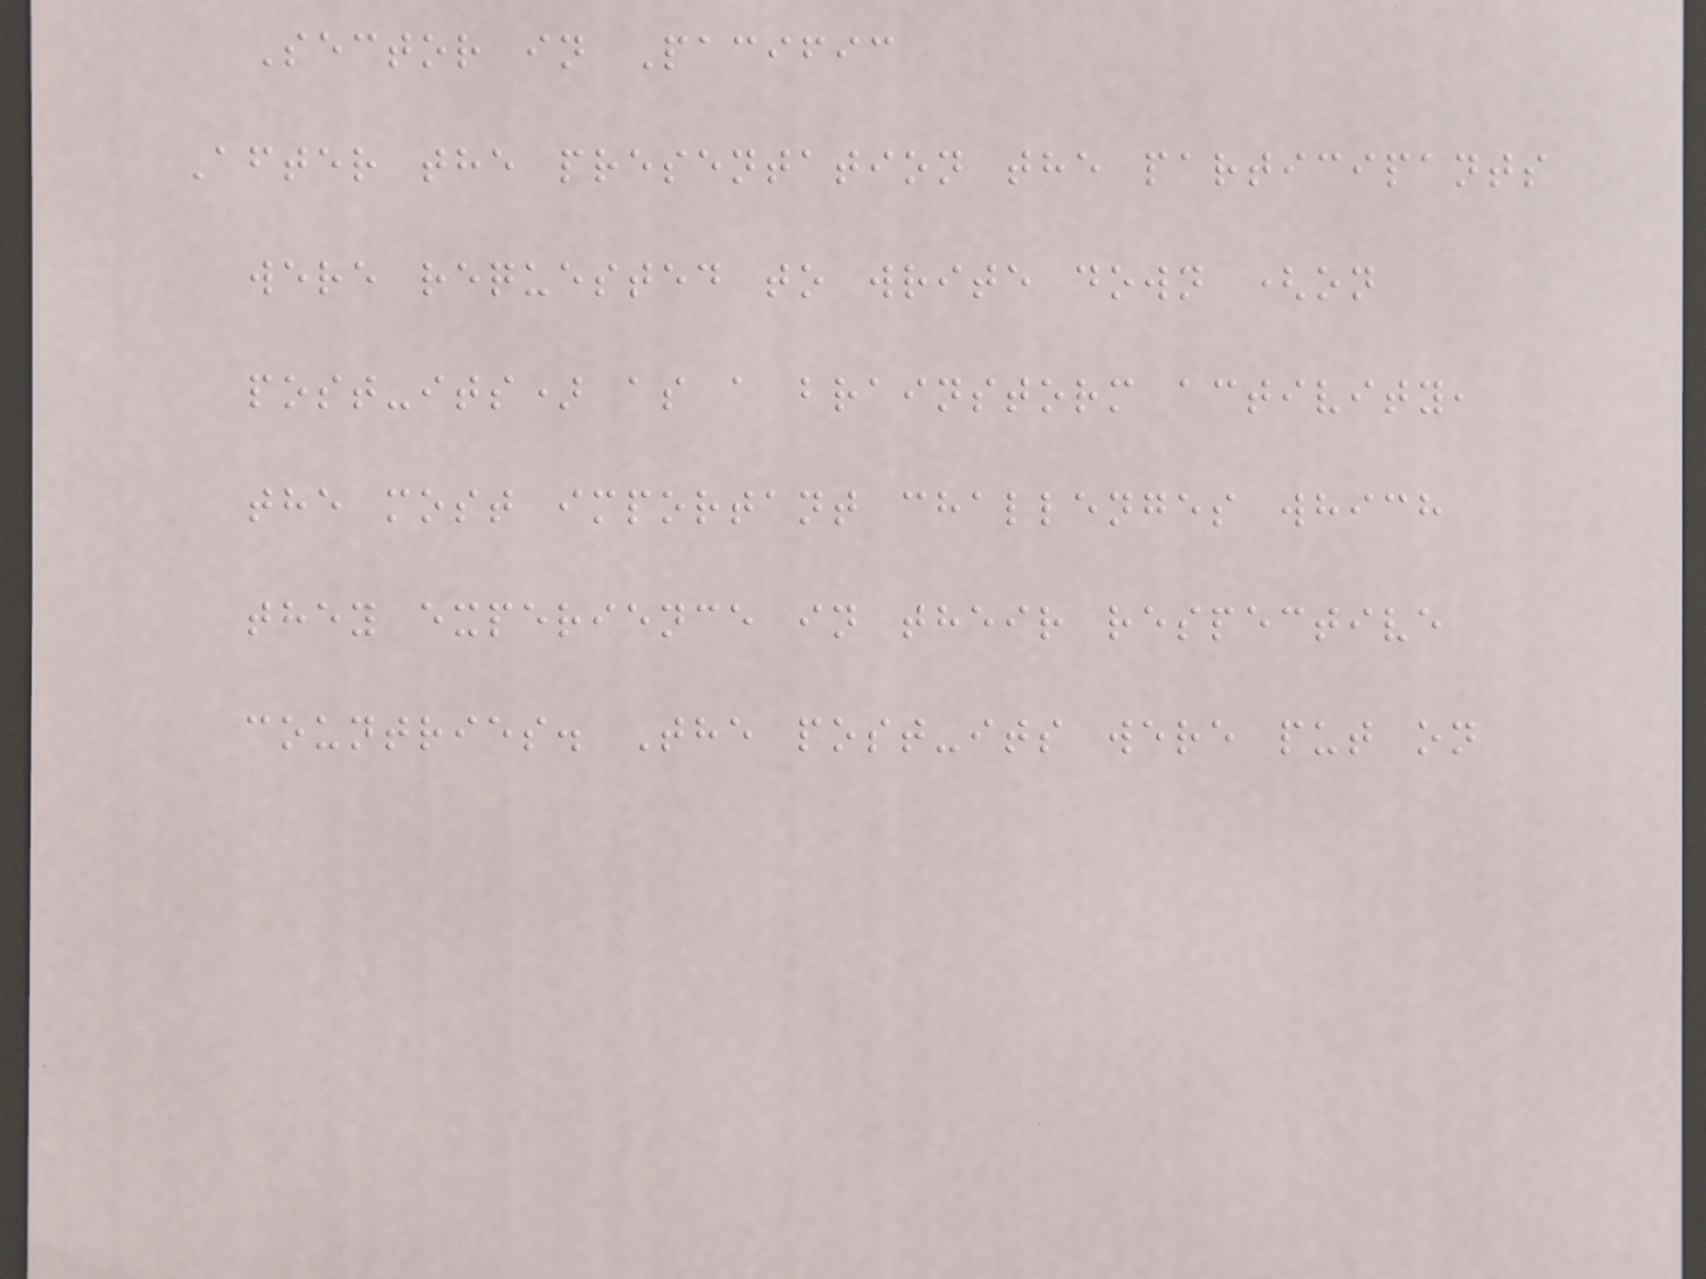Sector in Pacific
After the presentation the participants
were requested to write down (on
post-its) as a brainstorm activity,
the most important challenges which
they experience in their respective
countries. The post-its were put on
